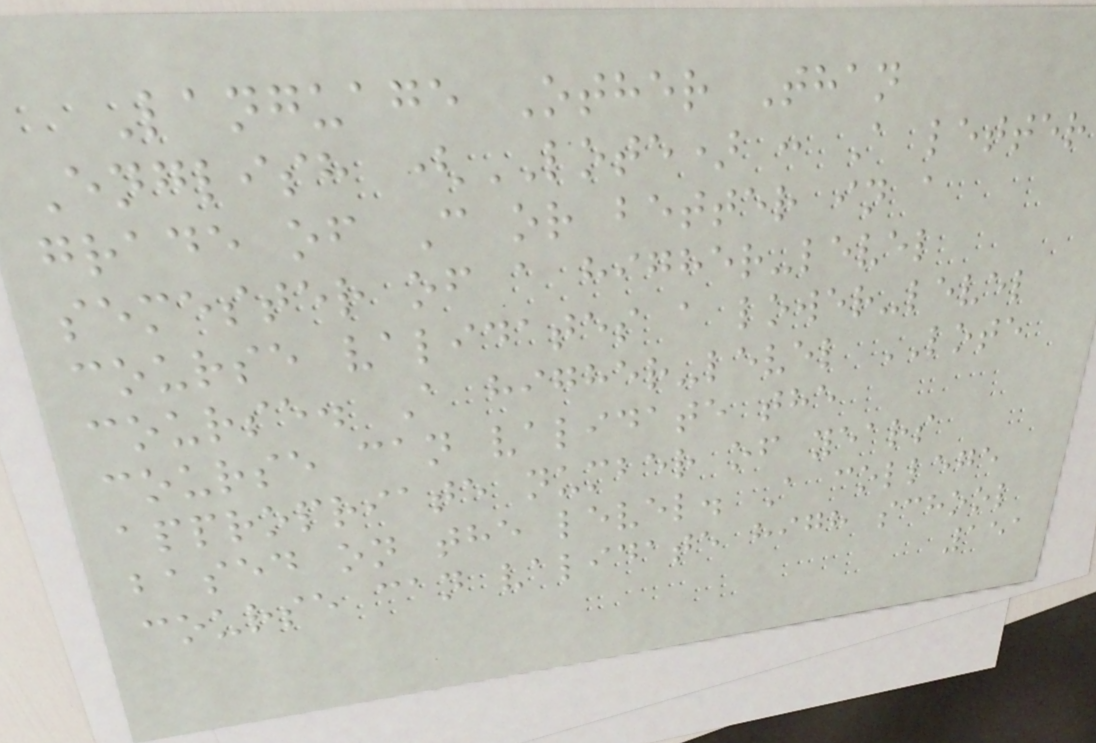Language Other Than
English (LOTE) : A letter
grade of C or better in a
semester of a higher-level
course validates a lower-level
course. A higher-level LOTE
course can validate the
appropriate number of years
based on the level. A college
course can validate high school
151
